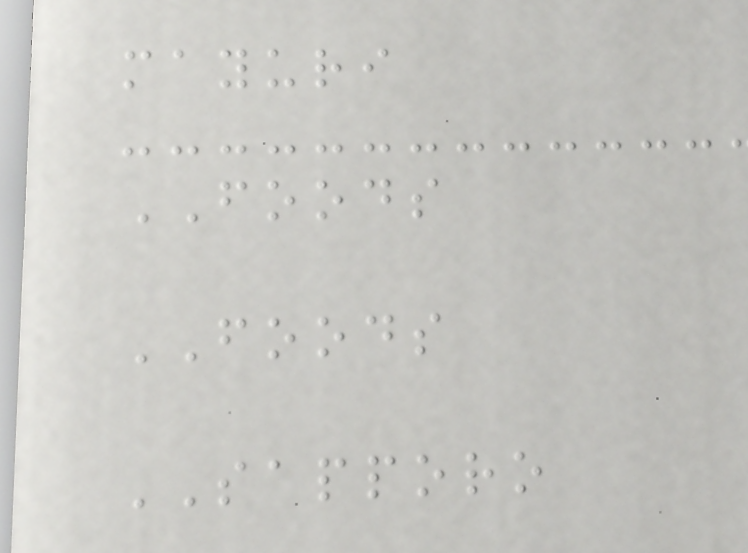mayuri
FOODS
FOODS
SAPPORO
